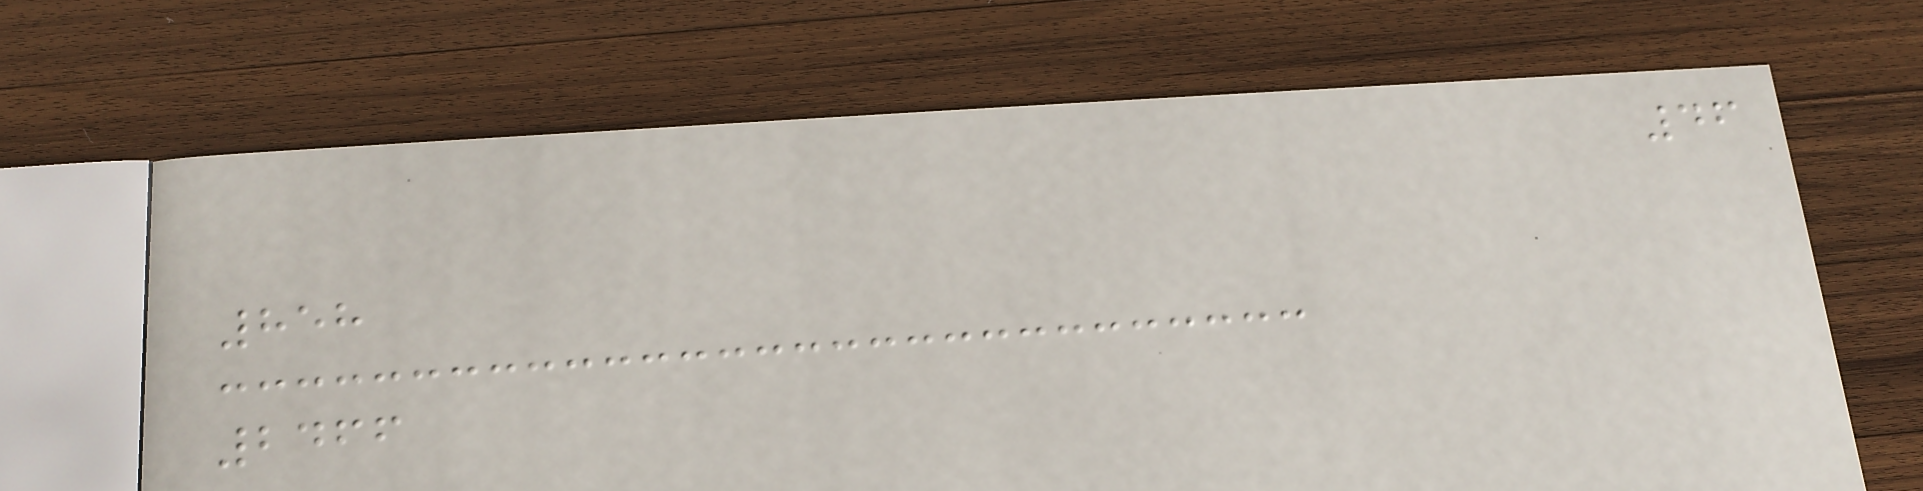46
858
2466
